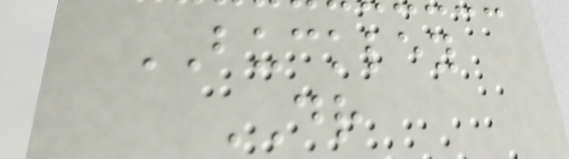BUCKLEY
DR
